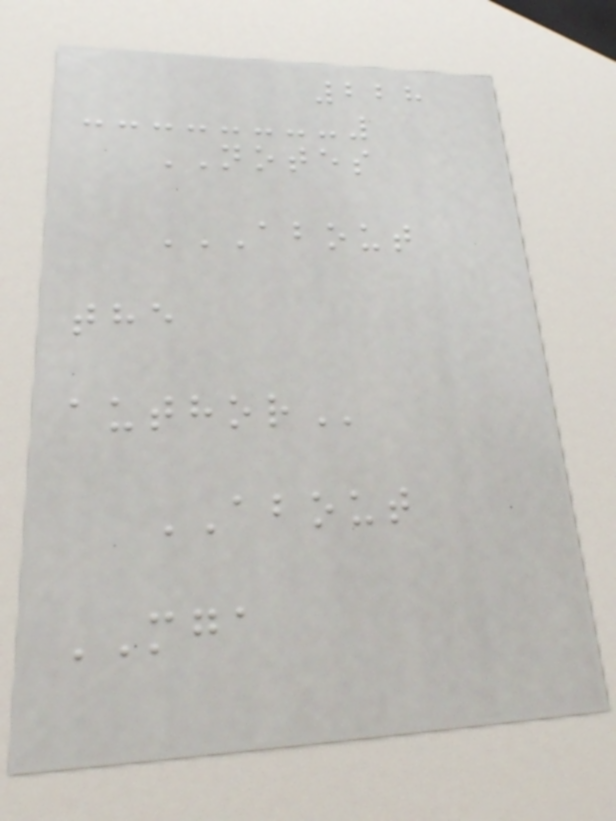228
NOTES
ABOUT
THE
AUTHOR
ABOUT
MGA
